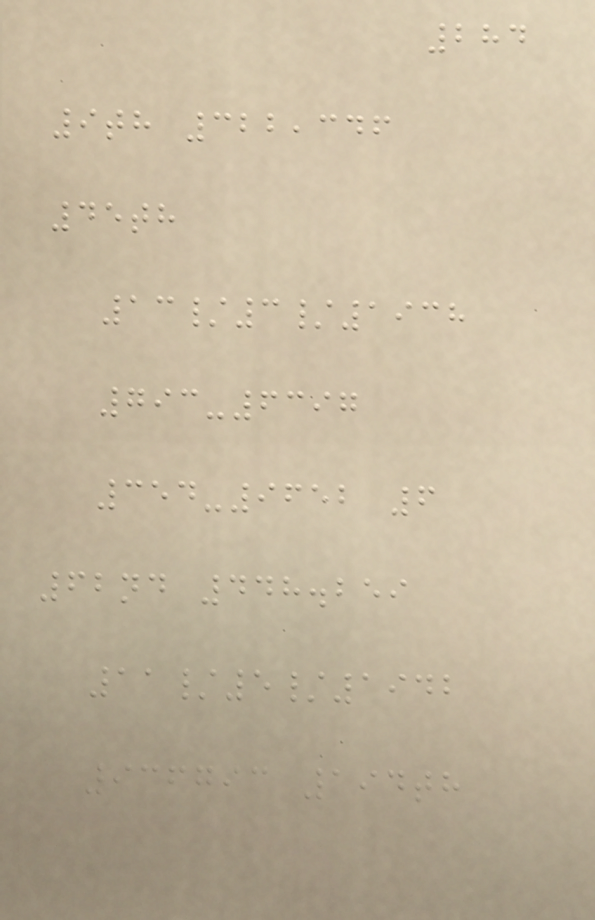284
9th 322,346
45th
13/3/1938
793-6397
354-9652 6
62nd 448.259
11/5/1942
936793 194th
